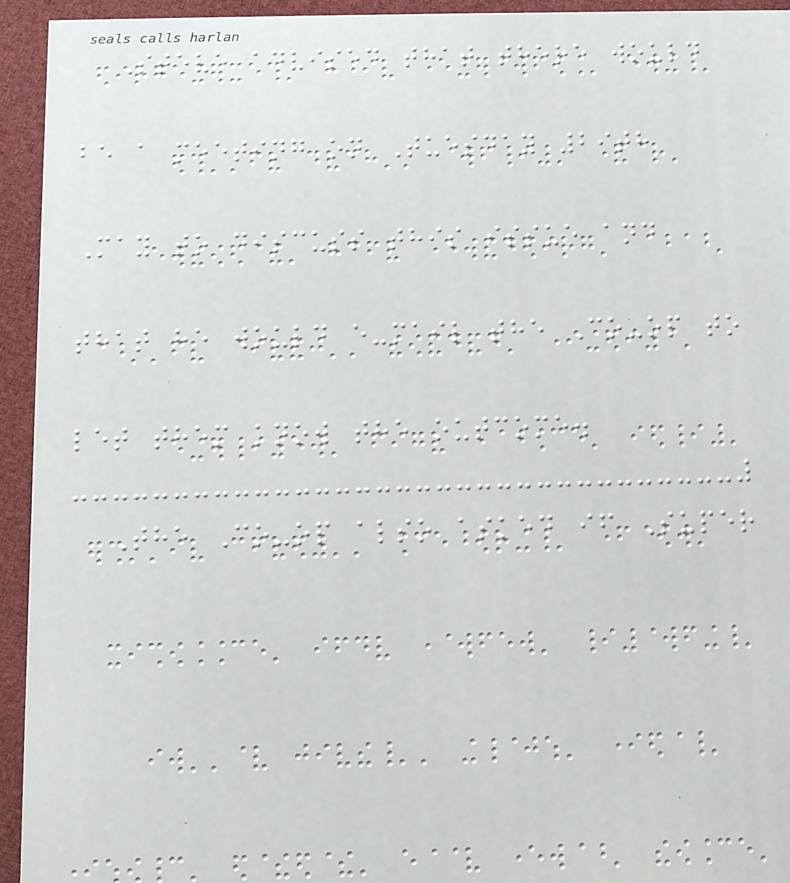Steve advised that there would
be a meeting on Tuesday 29th
May to discuss this issue and
that he would e-mail the Co-op to
let them know the outcome.
The Co-op also asked if Super
